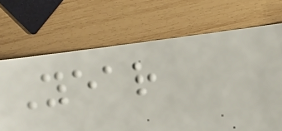Year
